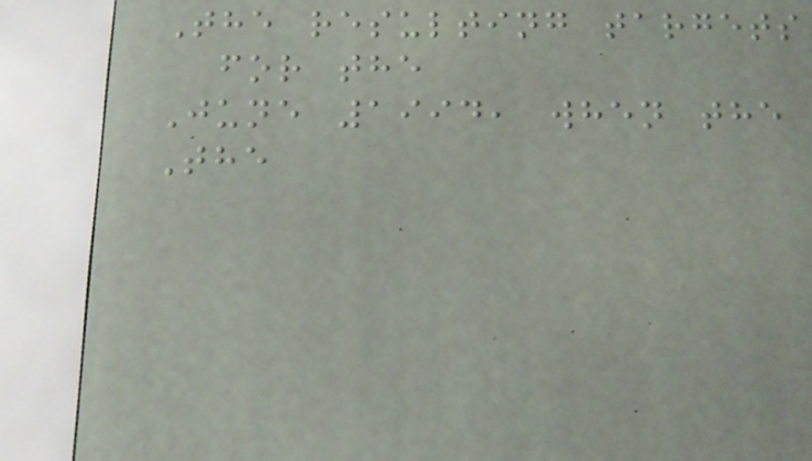The resulting targets
for the
June 1994, when the
The
